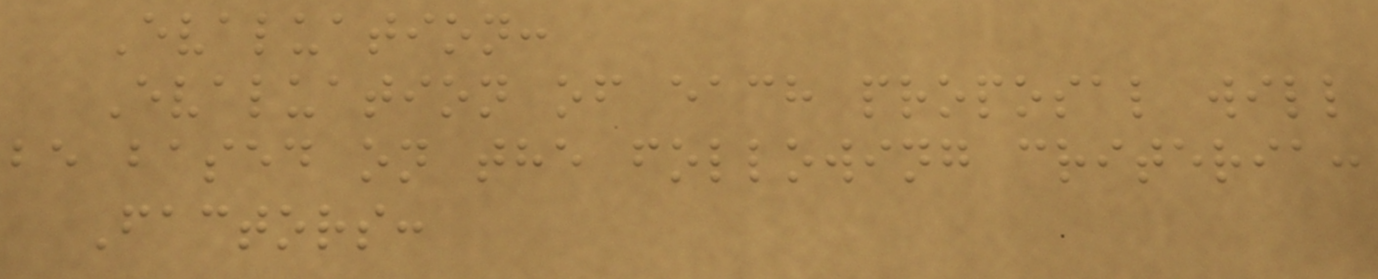Evaluation:
Evaluation of each proposal will
be based on the following criteria:
Factors:
